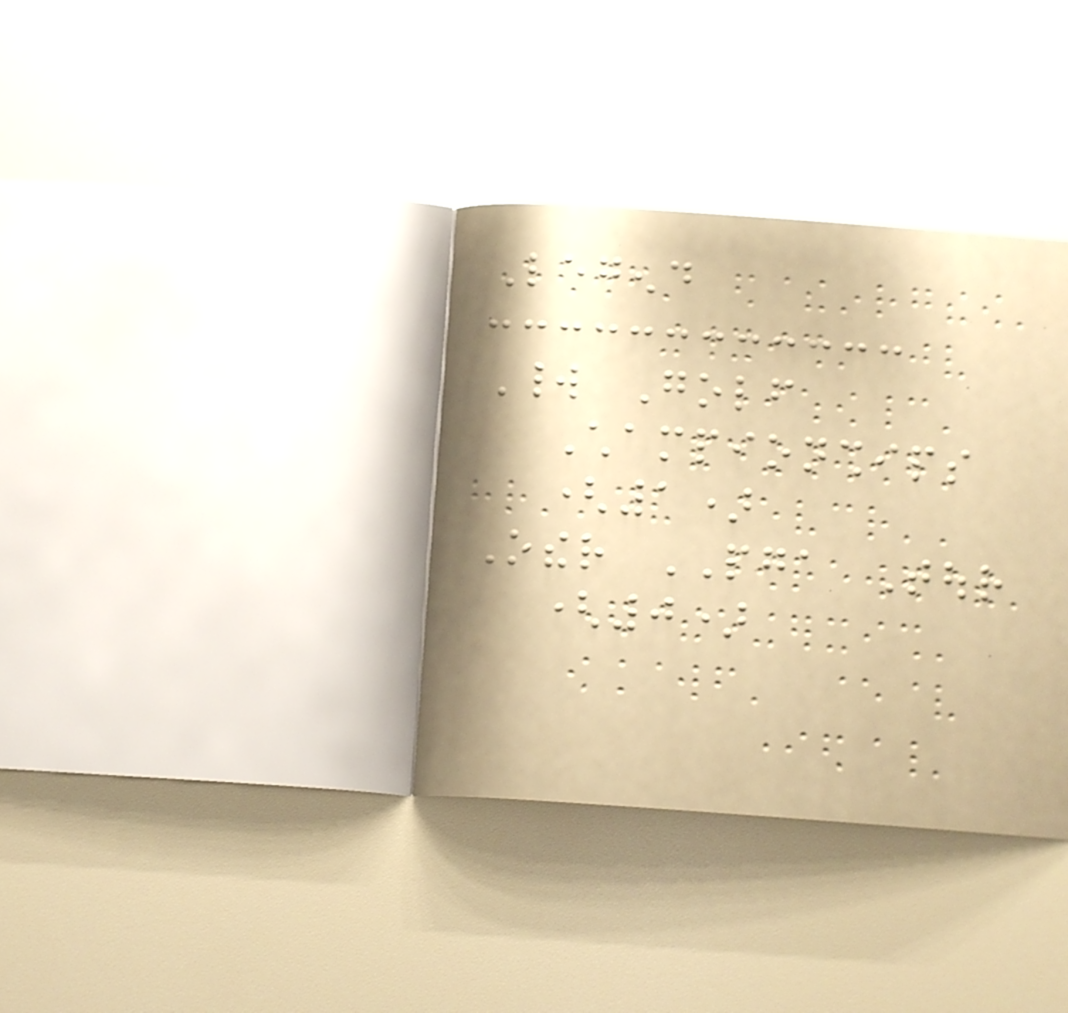Legend
World Golf
Championships
(1)
Other PGA Tour
(0)
